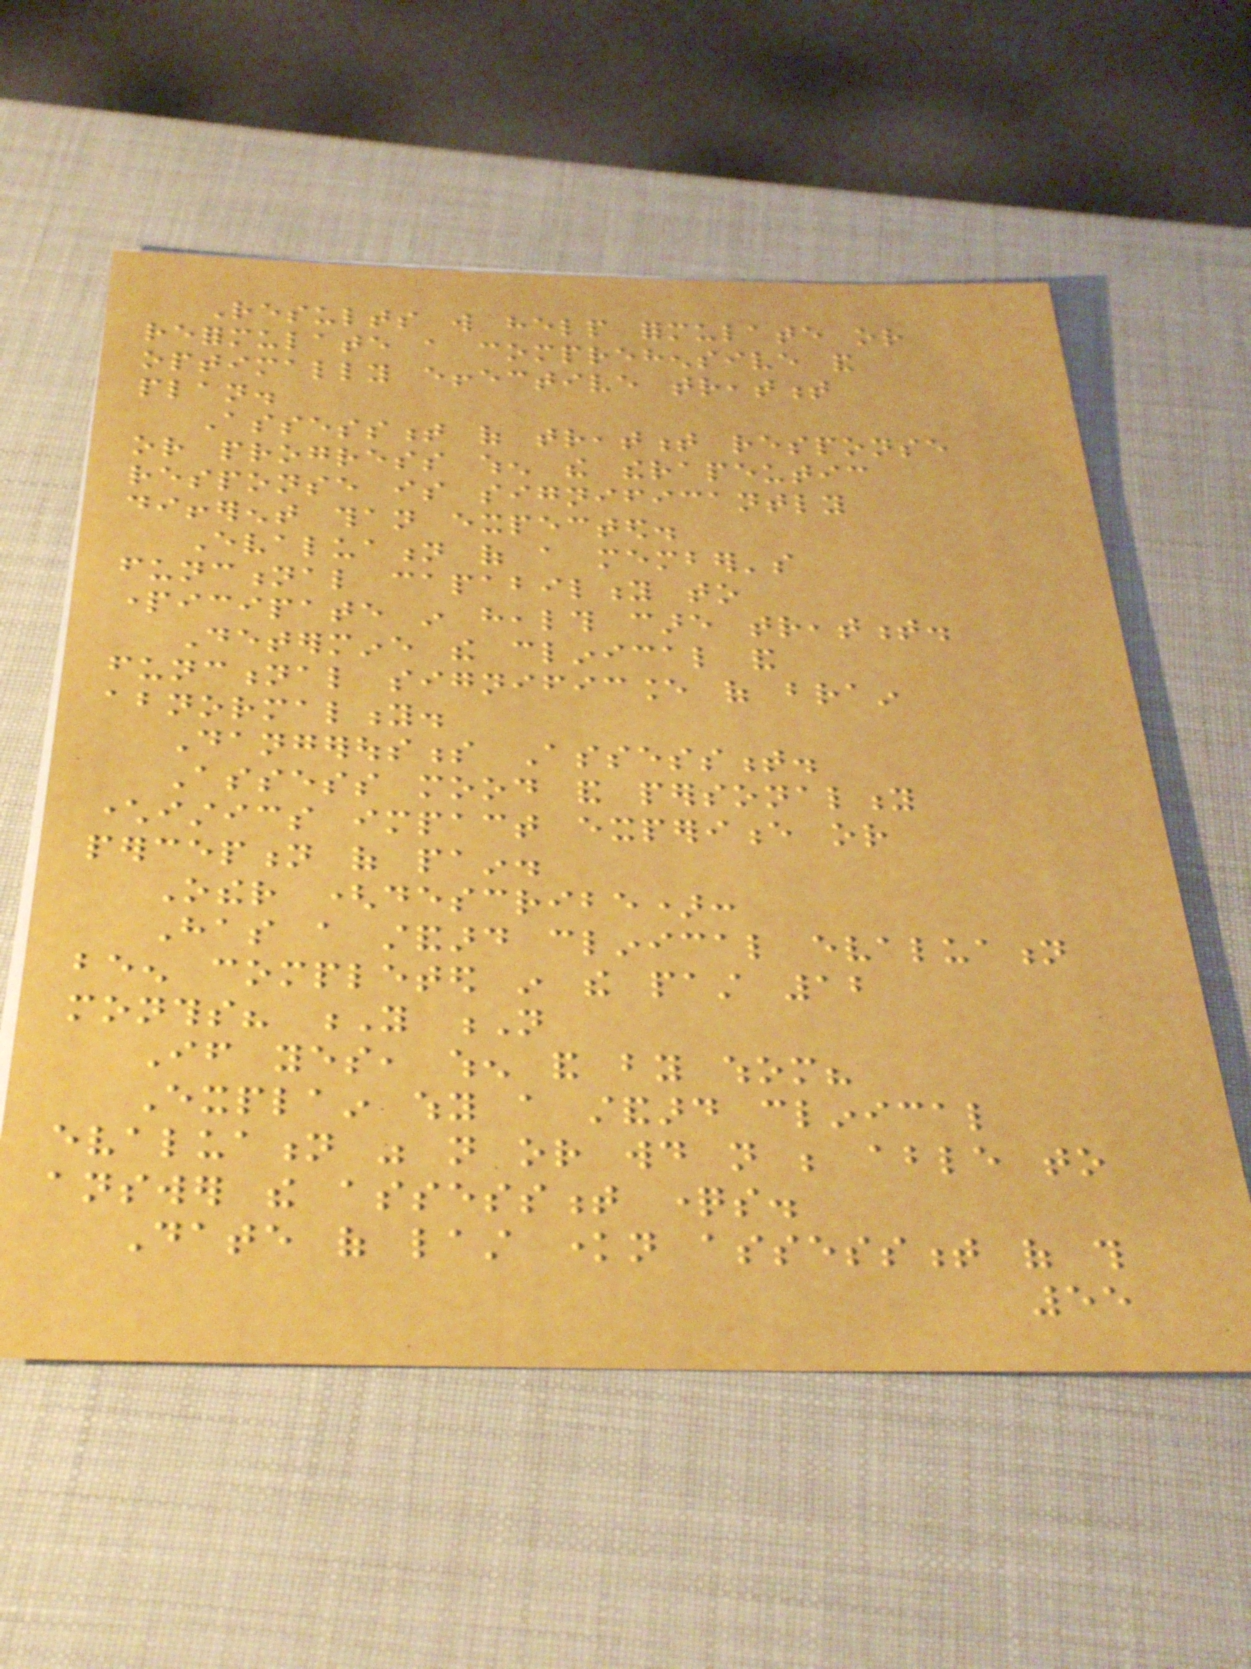Results will help formulate or
reformulate a comprehensive and
optimally effective treatment
plan.
Assessment of treatment response
or progress when the therapeutic
response is significantly
different than expected.
Evaluation of a member's
functional capability to
participate in health care treatment.
Determine the clinical and
functional significance of brain
abnormality.
Dangerousness Assessment.
Assess mood and personality
characteristics impact experience or
perception of pain.
Other (describe):
Has a standard clinical evaluation
been completed in the past 12
months? Y N
If yes, when and by whom?
Explain why a standard clinical
evaluation was not or would not be able to
answer the assessment questions.
Date of last known assessment of this
55
